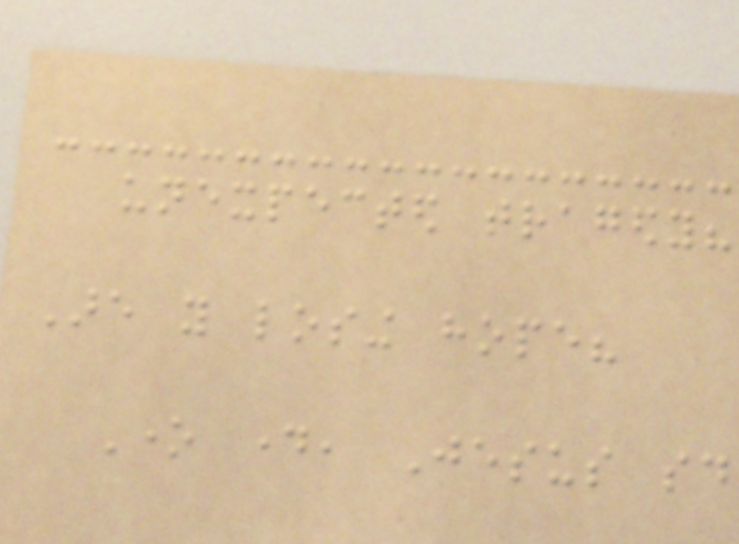unexpected tragedy?
Are you losing hope?
One day, Jesus said
